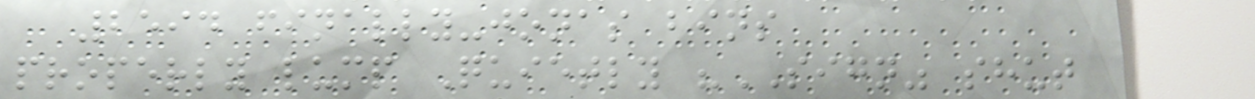2594 finally-jonas bins
properly lump Quietly "SIGN" shut
